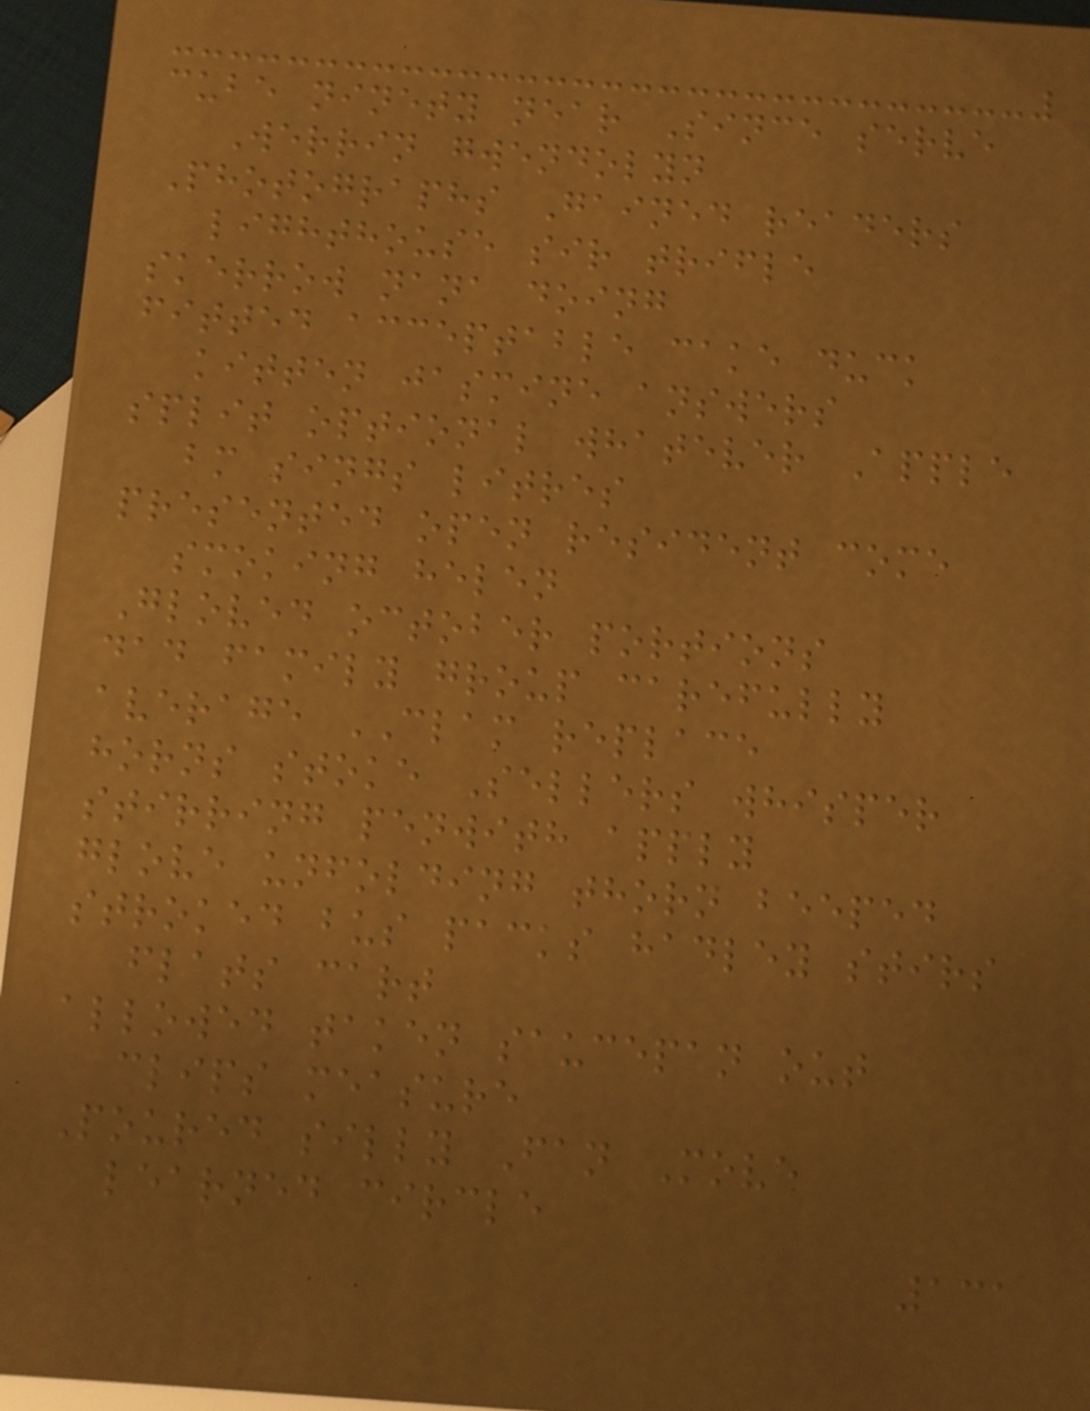cube ninety near Since serve
Werrin gwendolyn
Photographs Gained readers
lighthouse sir trifle
skerrow nana doing
fitted acceptable cake duck
kitten jasmine answers
split optional whatever Apple
bm sings litres
presented open resident come
smoking helen
Gloved october portions
dad family group carefully
average CLAM replace
horns stoke Sellers whisper
stirring penwith apply
glove unfolding thorn beeped
stroked bus packs hadley stirs
flats cart
allowed taken saucepan out
clips measure
Poured silly Fan Move
learned circle
131
